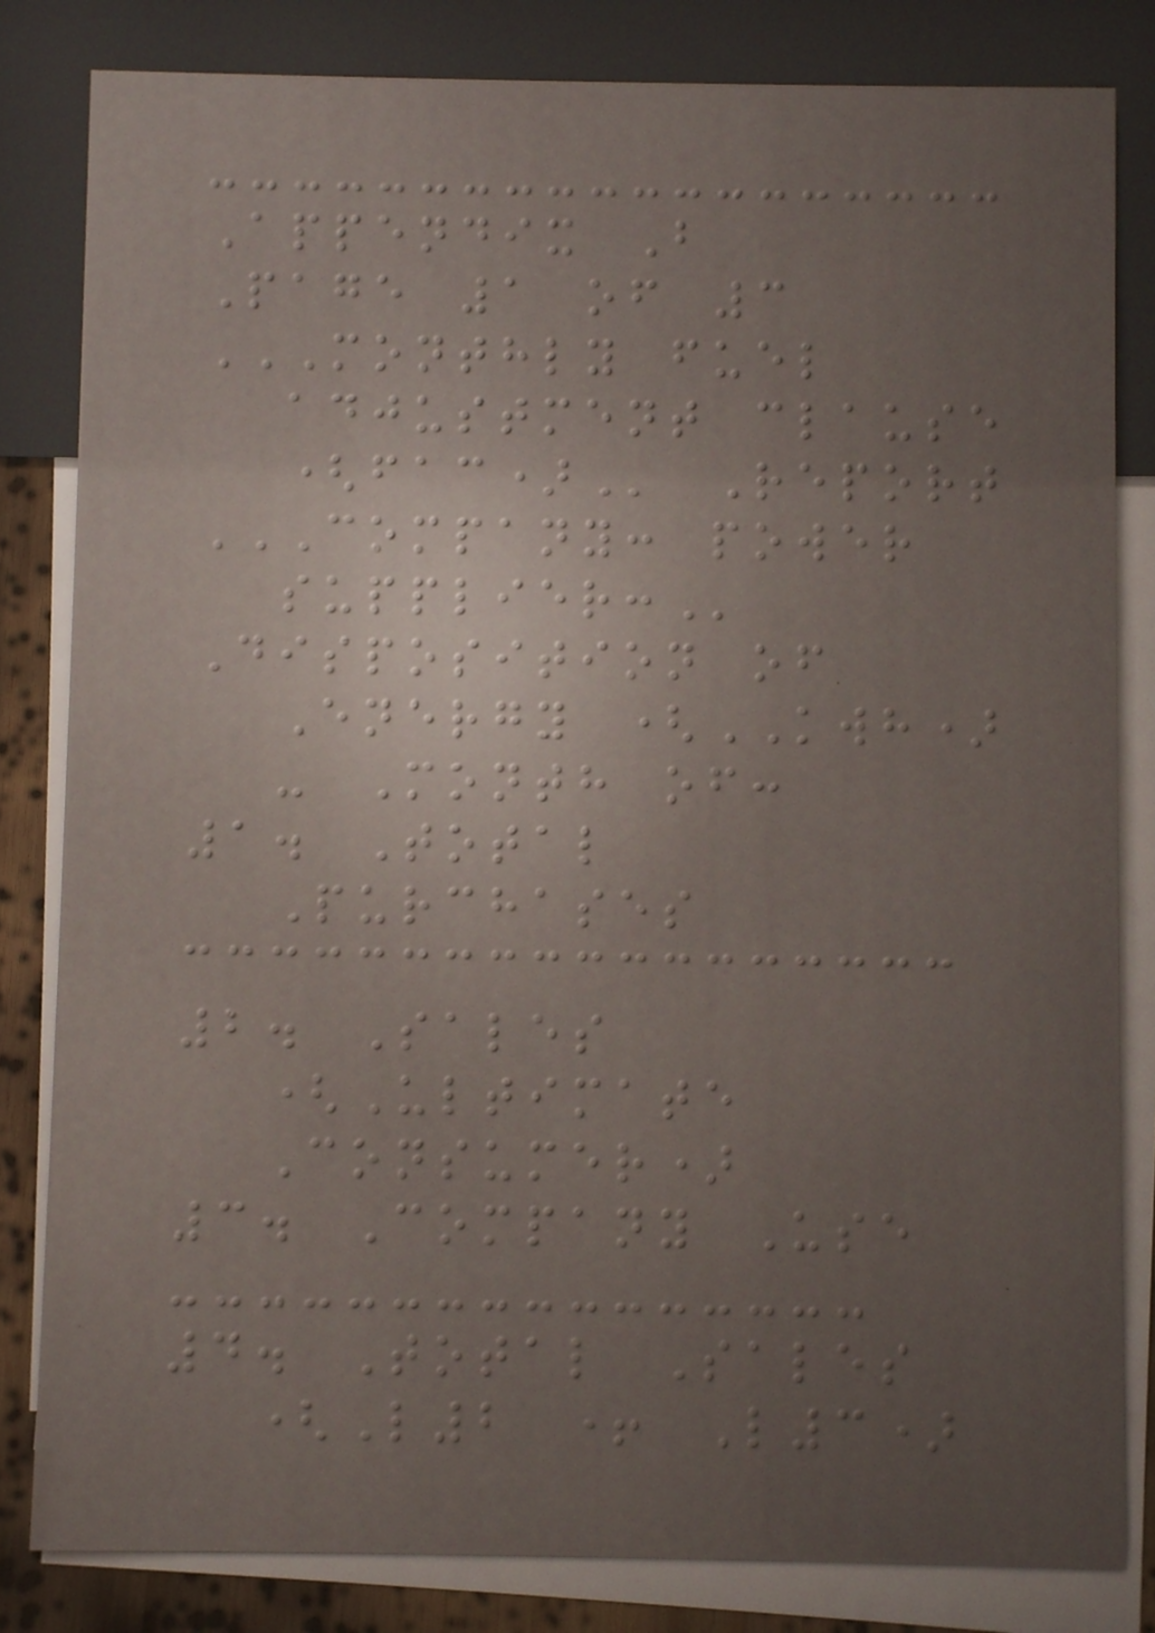Appendix B
Page 1 of 3
MONTHLY FUEL
ADJUSTMENT CLAUSE
(FAC) Report
COMPANY: POWER
SUPPLIER:
Disposition of
Energy (KWH)
- Month of:
1. Total
Purchases
2. Sales
(Ultimate
Consumer)
3. Company Use
4. Total Sales
(L2 + L3)
